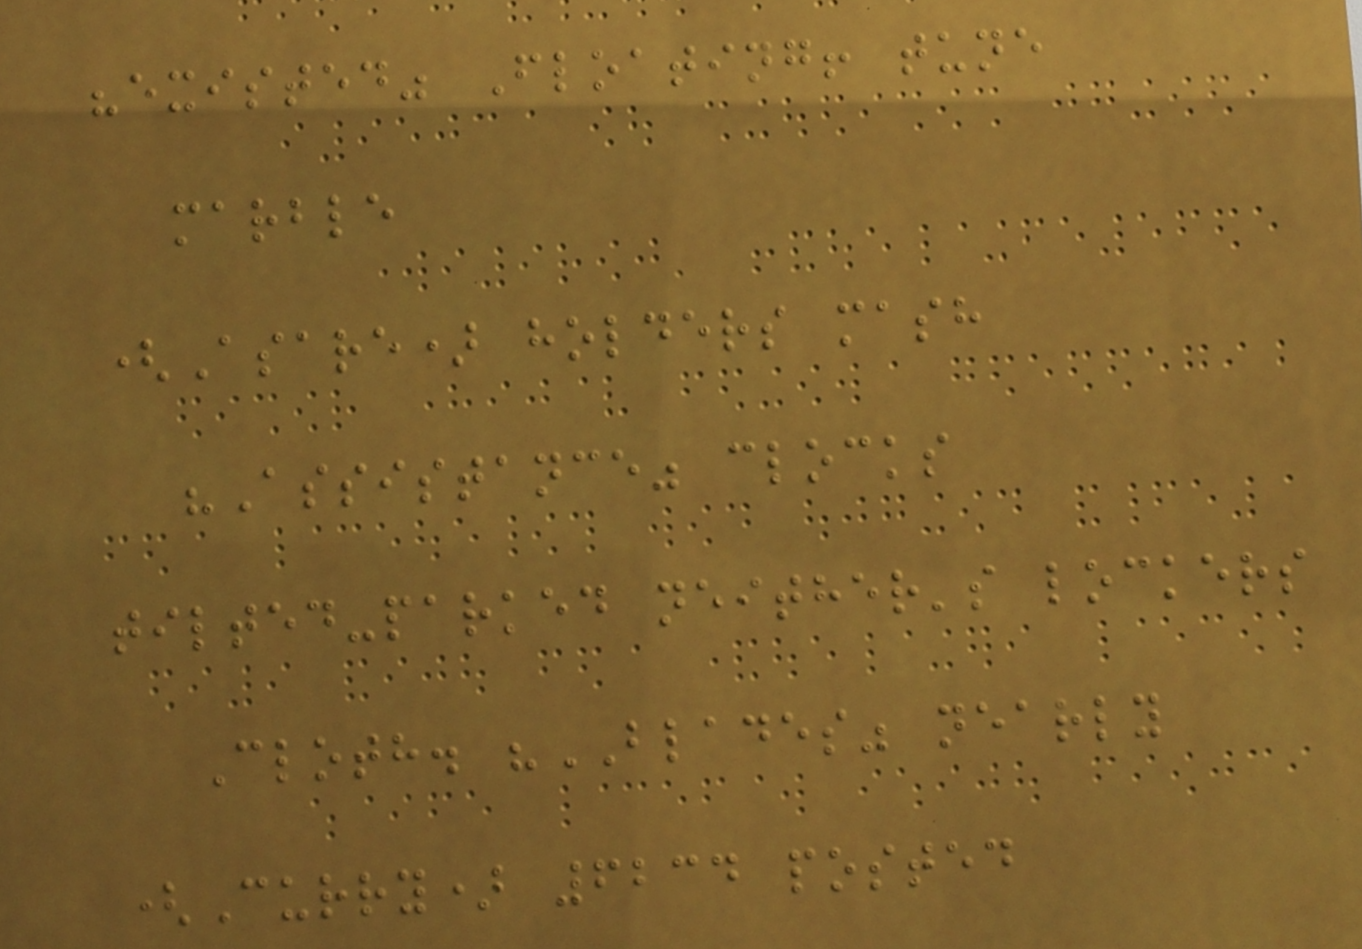"existed" Floating! tune
marble
(Asare) holders mash
"Assistance" clocks
tilted-parked neither's lockers
Cloth. "BLADES" nearly
(Curry) 6234 posted
